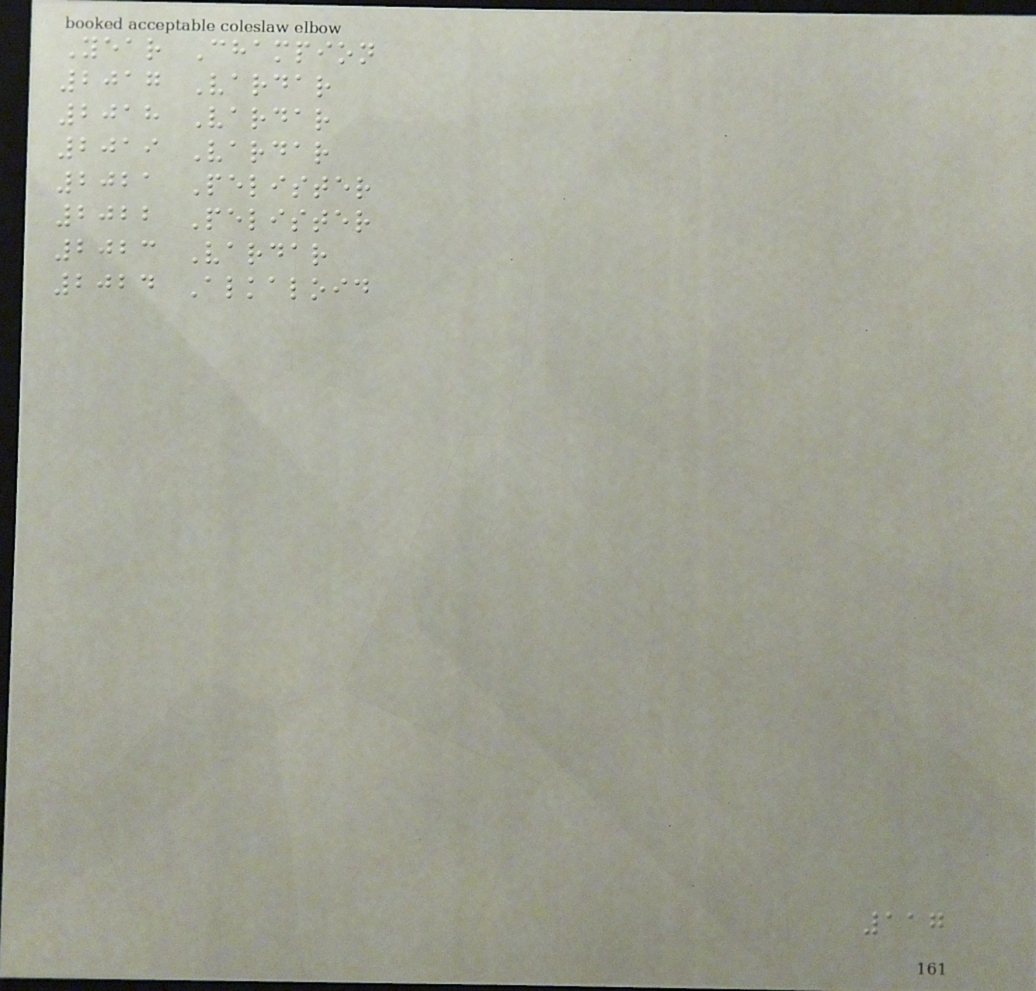Year Champion
2017 Vardar
2018 Vardar
2019 Vardar
2021 Pelister
2022 Pelister
2023 Vardar
2024 Alkaloid
117
